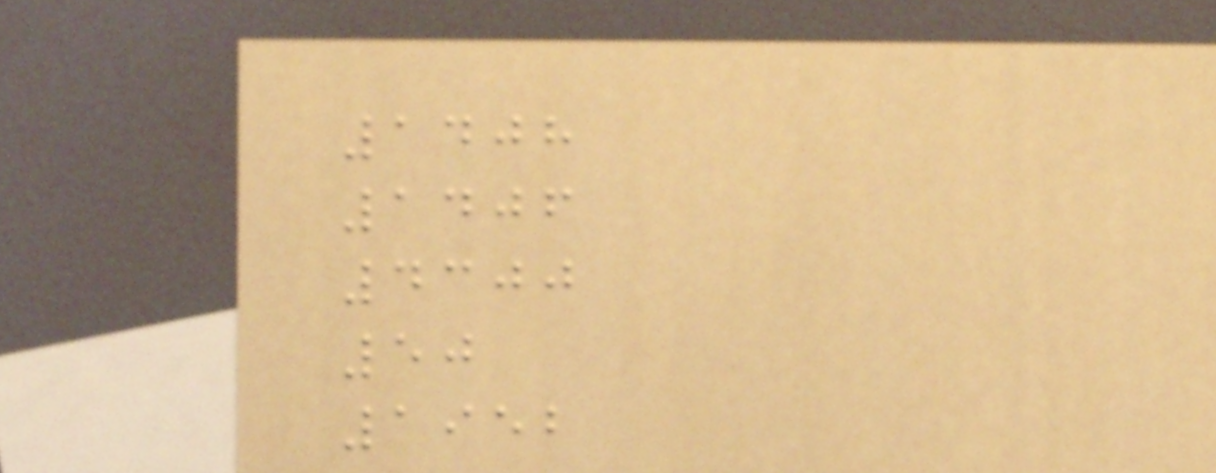1408
1406
4300
50
1952
